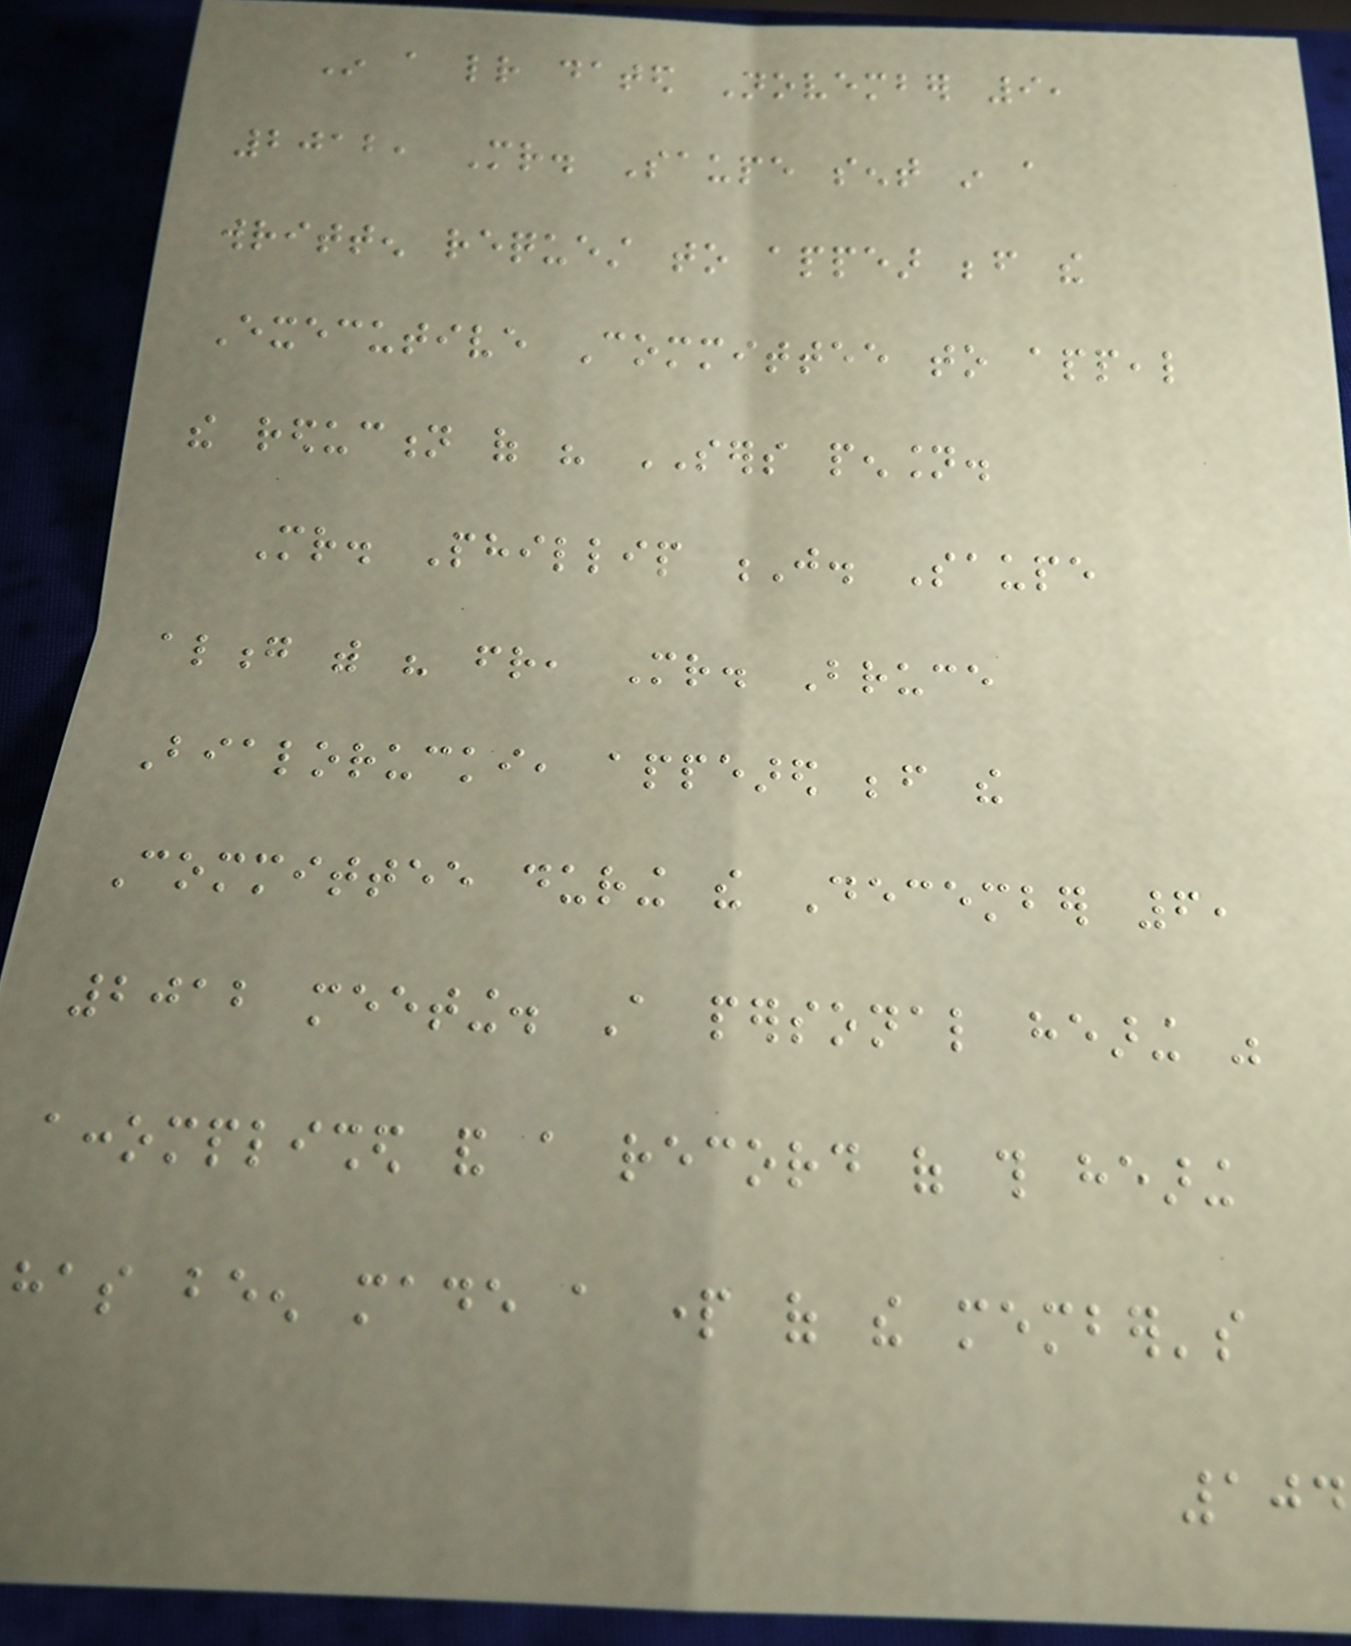In a letter dated November 9,
2012, Mr. Saupe sent in a
written request to appear before the
Executive Committee to appeal
the reduction of his SERS pension.
Mr. Phillip J. Saupe
along with his friend, Mr. Bruce
Bialorucki, appeared before the
Committee during the December 6,
2012 meeting. A personal hearing was
accomplished and a record of this hearing
has been made a part of the member's
104
